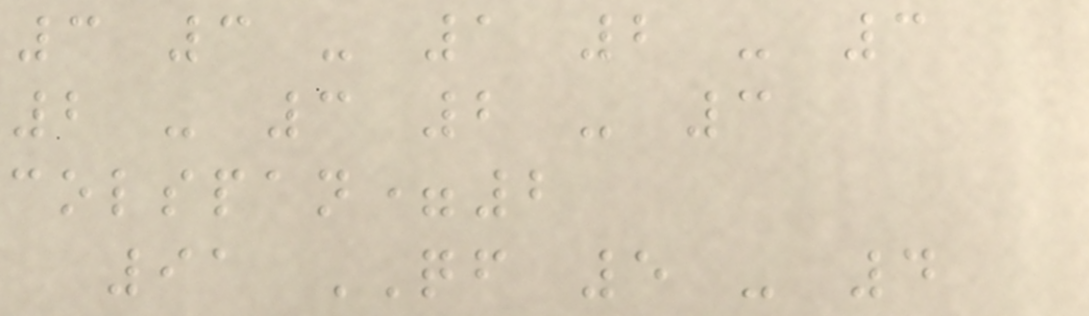3 3 - 1 2 - 3
2 - 3 2 - 3
colspan=2
91 QF 5 - 4
